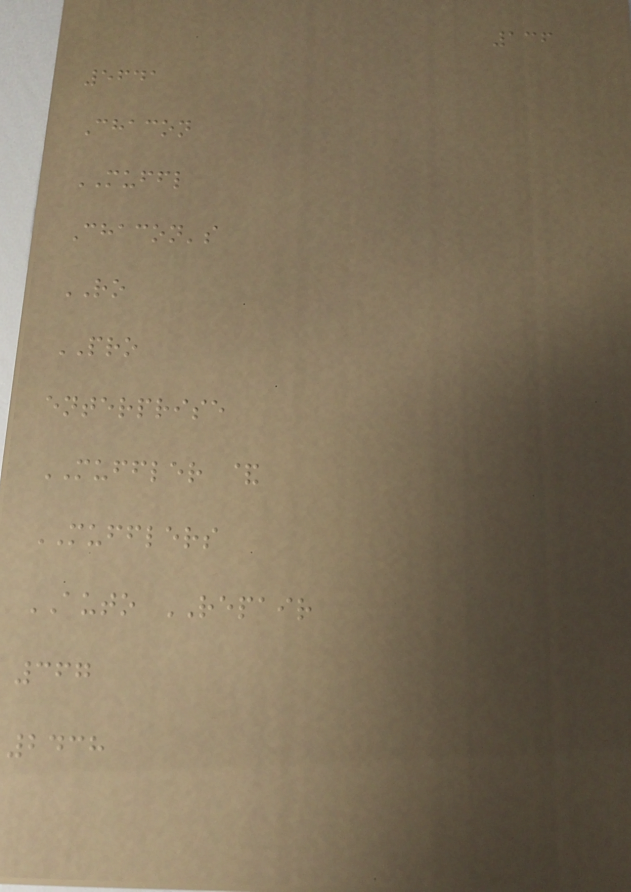136
5641
Chacon
MUFFL
Chacon's
RO
PRO
enterprise
MUFFLER &
MUFFLERS
AUTO REPAIR
367
2438
